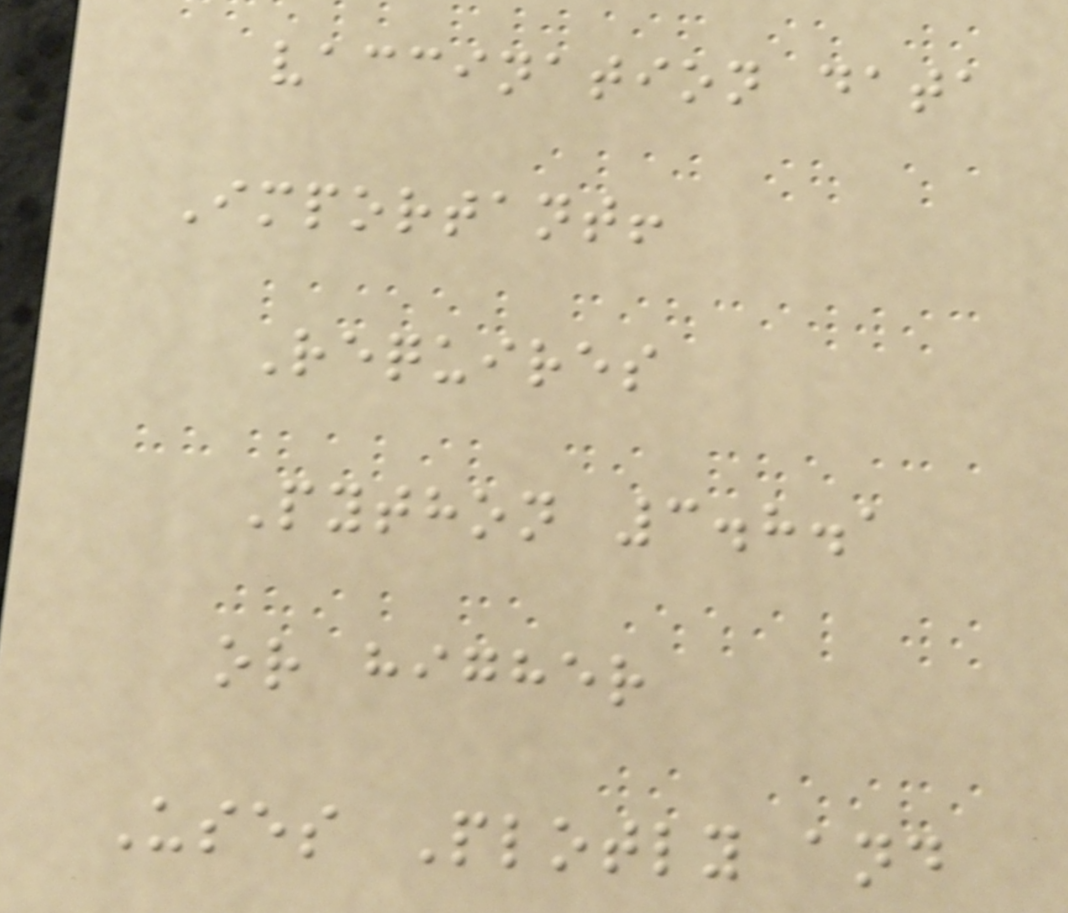vaccination data
Important!
Requires
Python 3.8.1
or higher
Uses Plotly and
